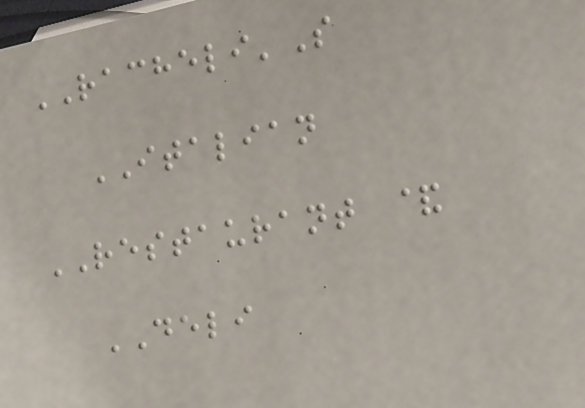RACHELI'S
ITALIAN
RESTAURANT &
DELI
